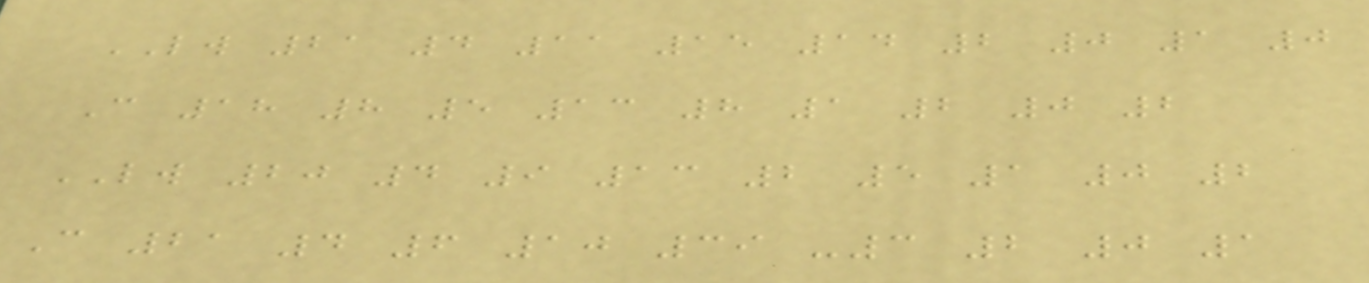LW 21 4 11 15 14 2 0 1 0
C 18 8 5 13 8 1 2 0 2
LW 20 4 9 13 2 5 1 0 2
C 21 4 6 10 39 -3 2 0 1
